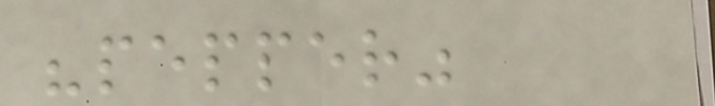"pepper"
